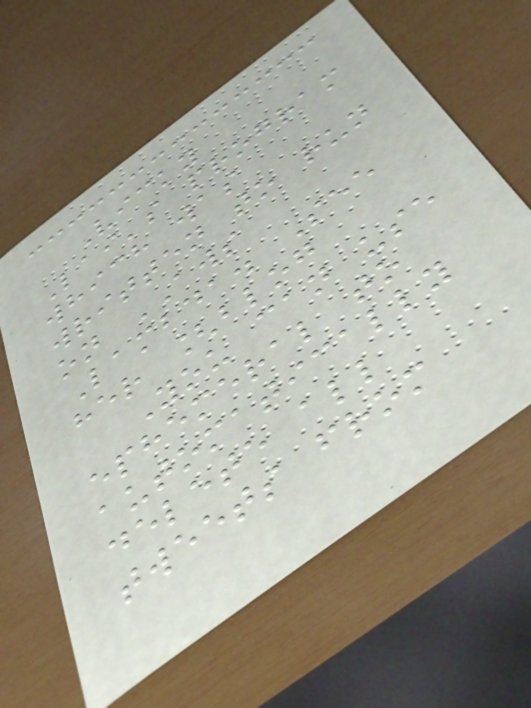Vicky
Lai's program
which was
written to run
on AWS
Lambda. See
her [blog
You can use
ephemeral to
automatically
delete all
tweets from
